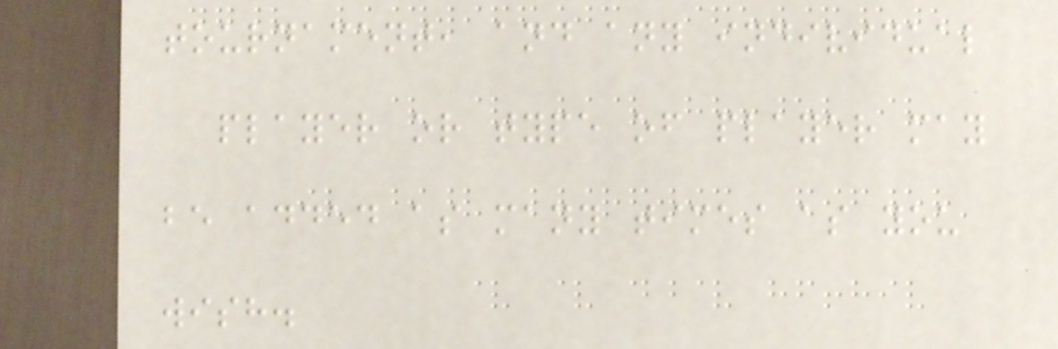tournament, and any individual
player or type of player may
be added as many times as you
wish.
